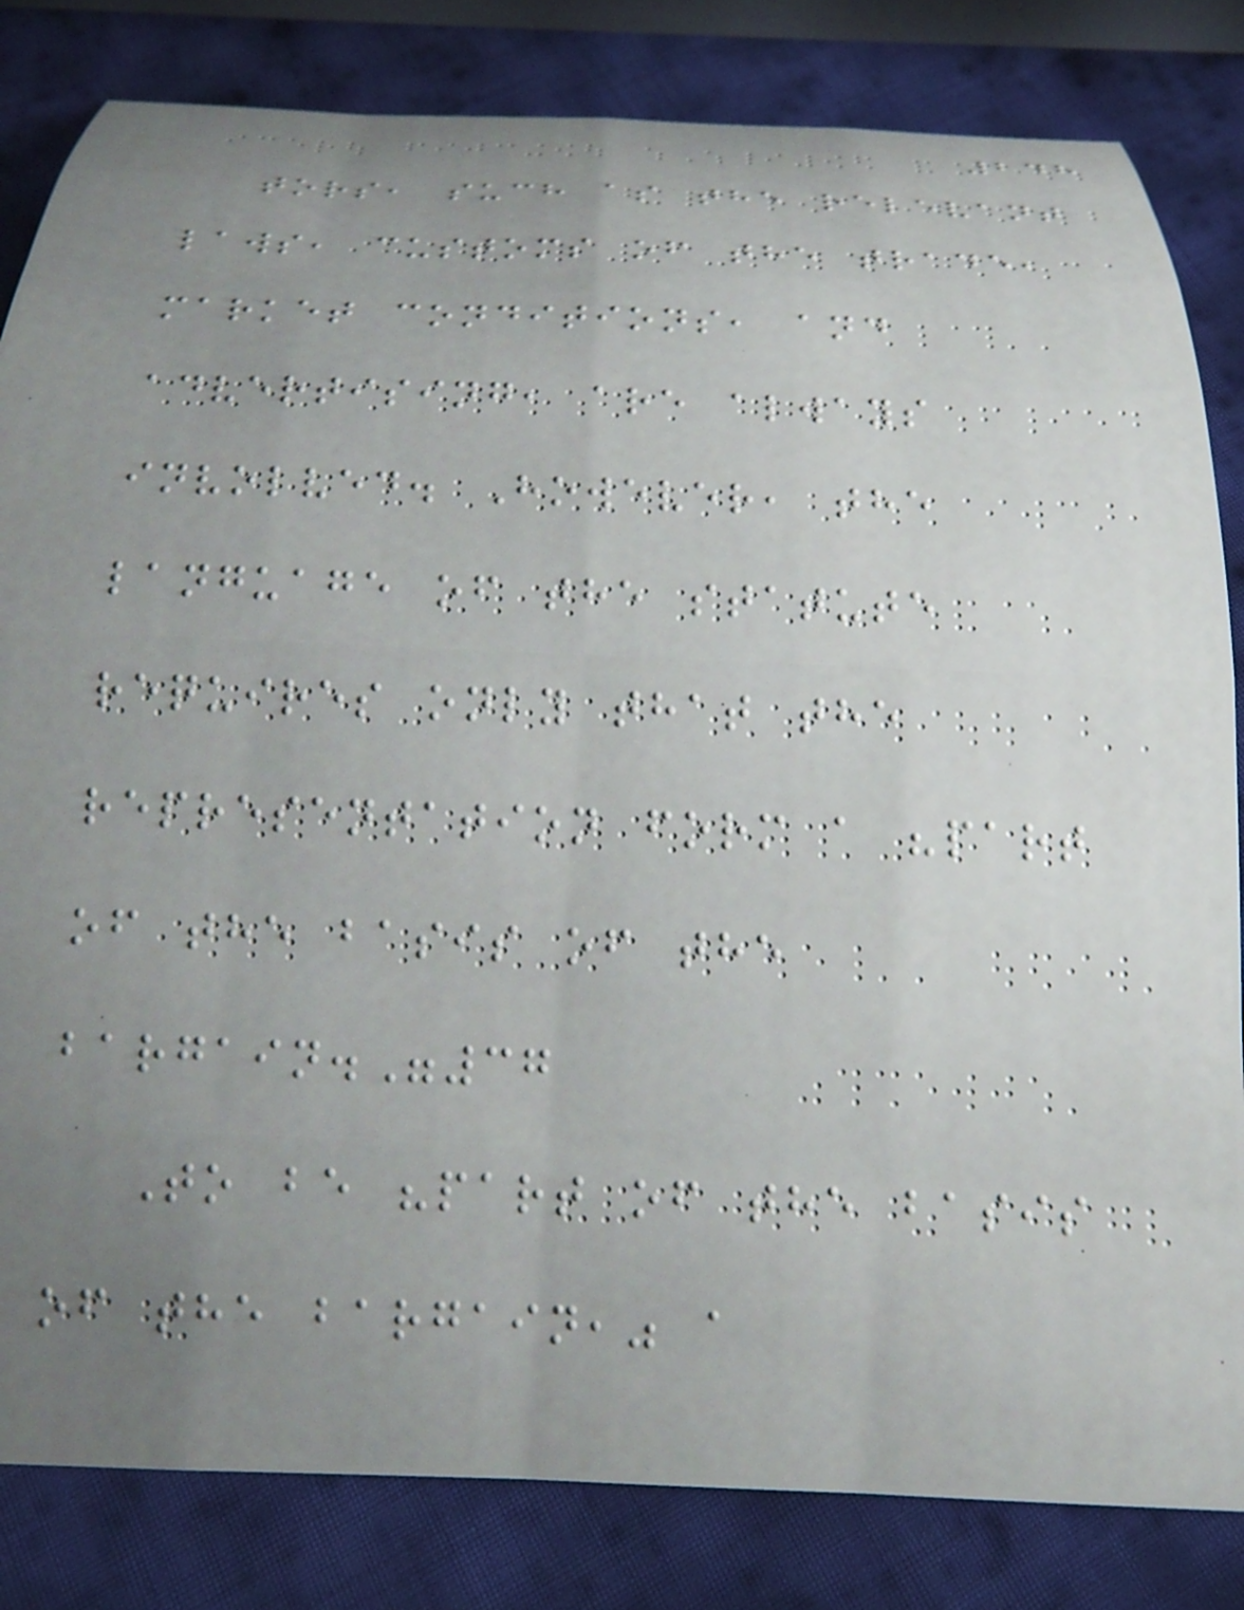248
tors, such as the relevant
laws, customs of the trade,
market conditions, and
advertising, are always
involved. However, the
language of the statute
requires only that the
representation form a "part
of the basis of the
bargain."37
To be "part of the basis
of the bargain," a
